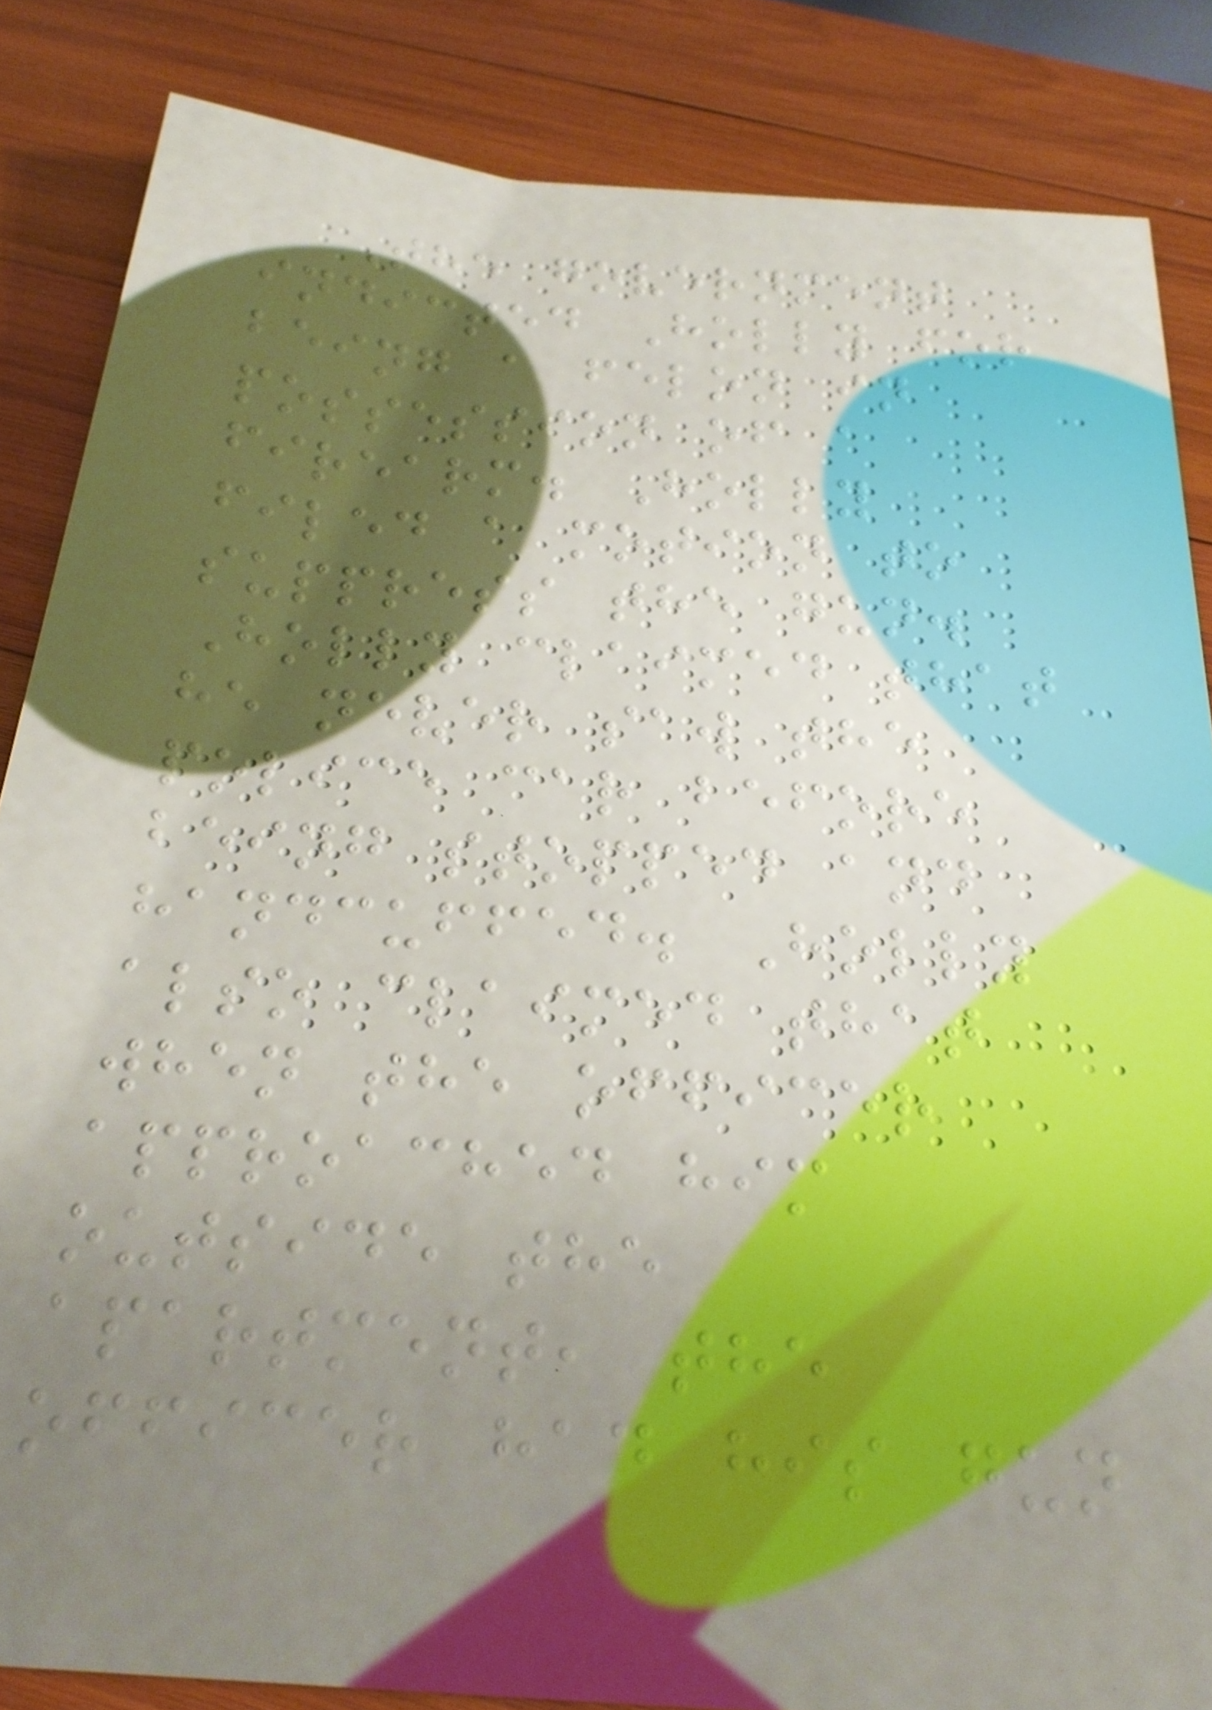The government
indicted Holly for
being a felon in
possession of a
firearm. Holly
filed a motion to
suppress the gun.
Holly claimed that
he never saw the
police car before
being stopped and
handcuffed. Holly
also claimed that
when the officer
approached him
outside the
apartment, the
officer had his gun
